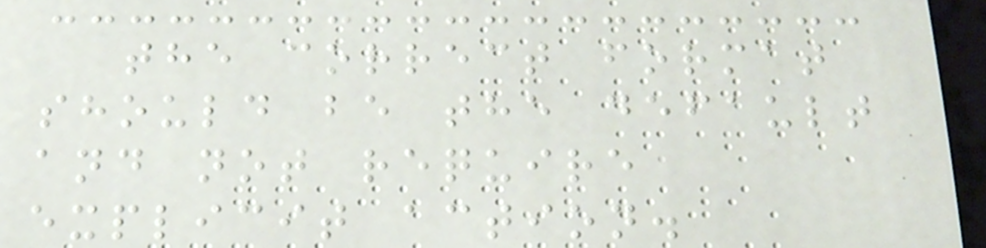the correct format
should be the default
and not require
explicit action.
